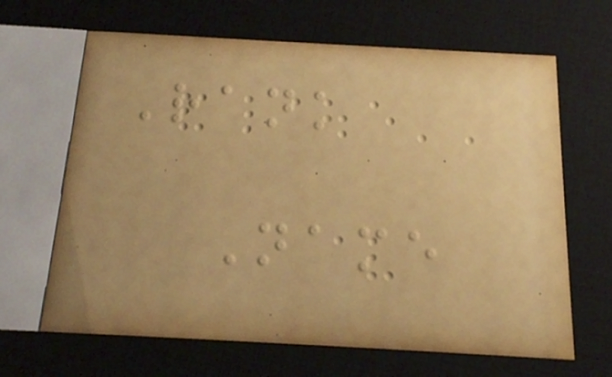Rank
Name
